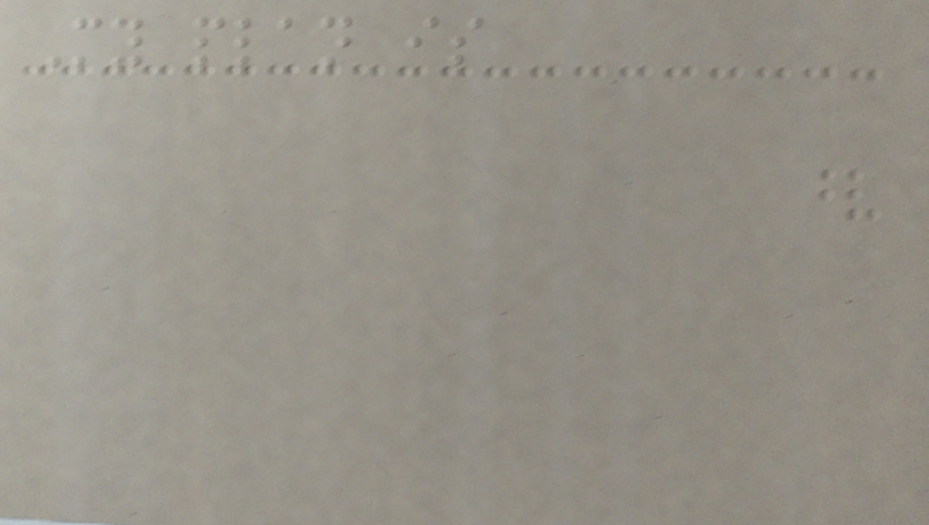My plan is
